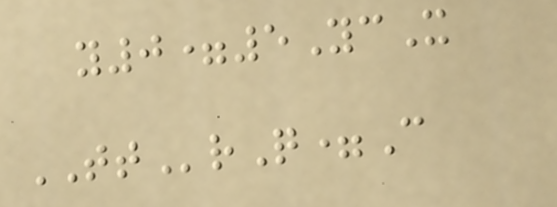y0=5YcX
TTrQ=C
